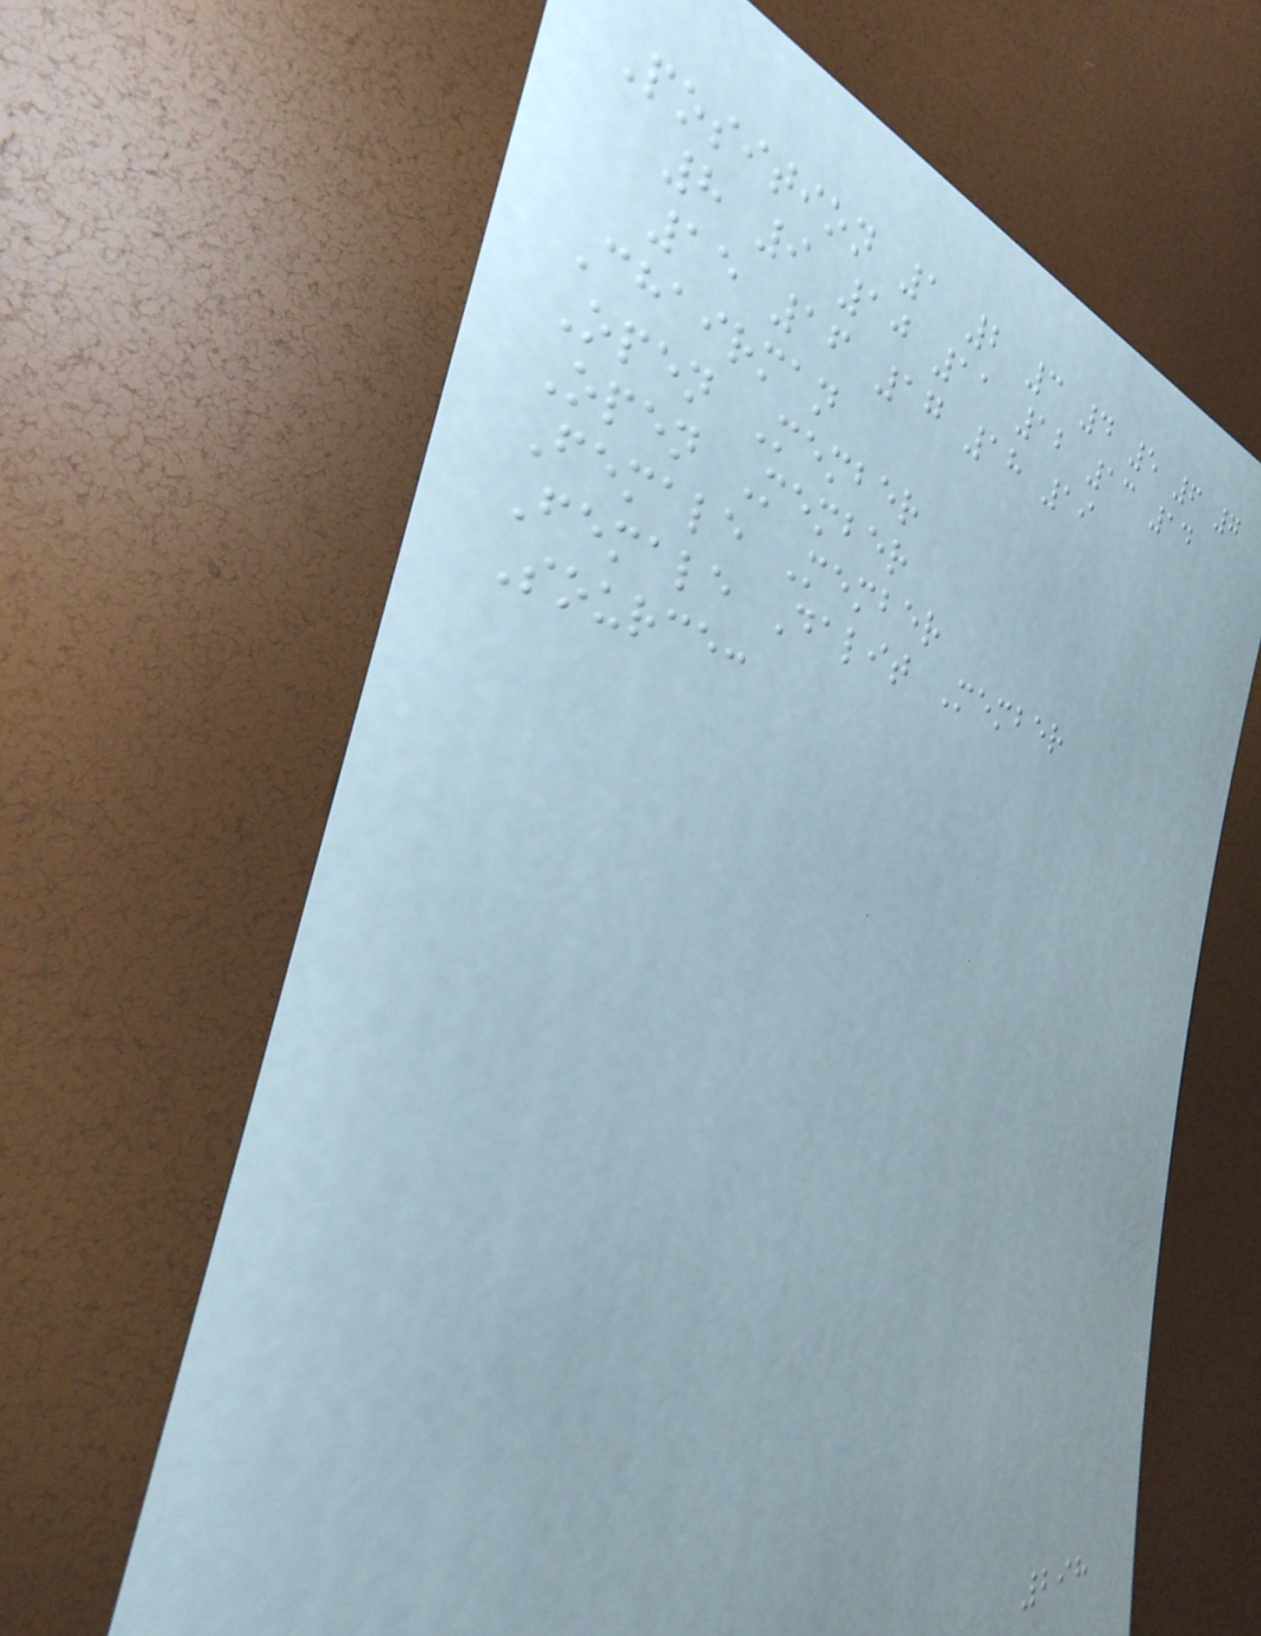Position 1 2 3 4 5 6 7
8 9 10 11 12 13 14
15 16 17 18 19
Chairman
Open Member
Open Member
Female Member
Female Dalit Member
Source:
298
